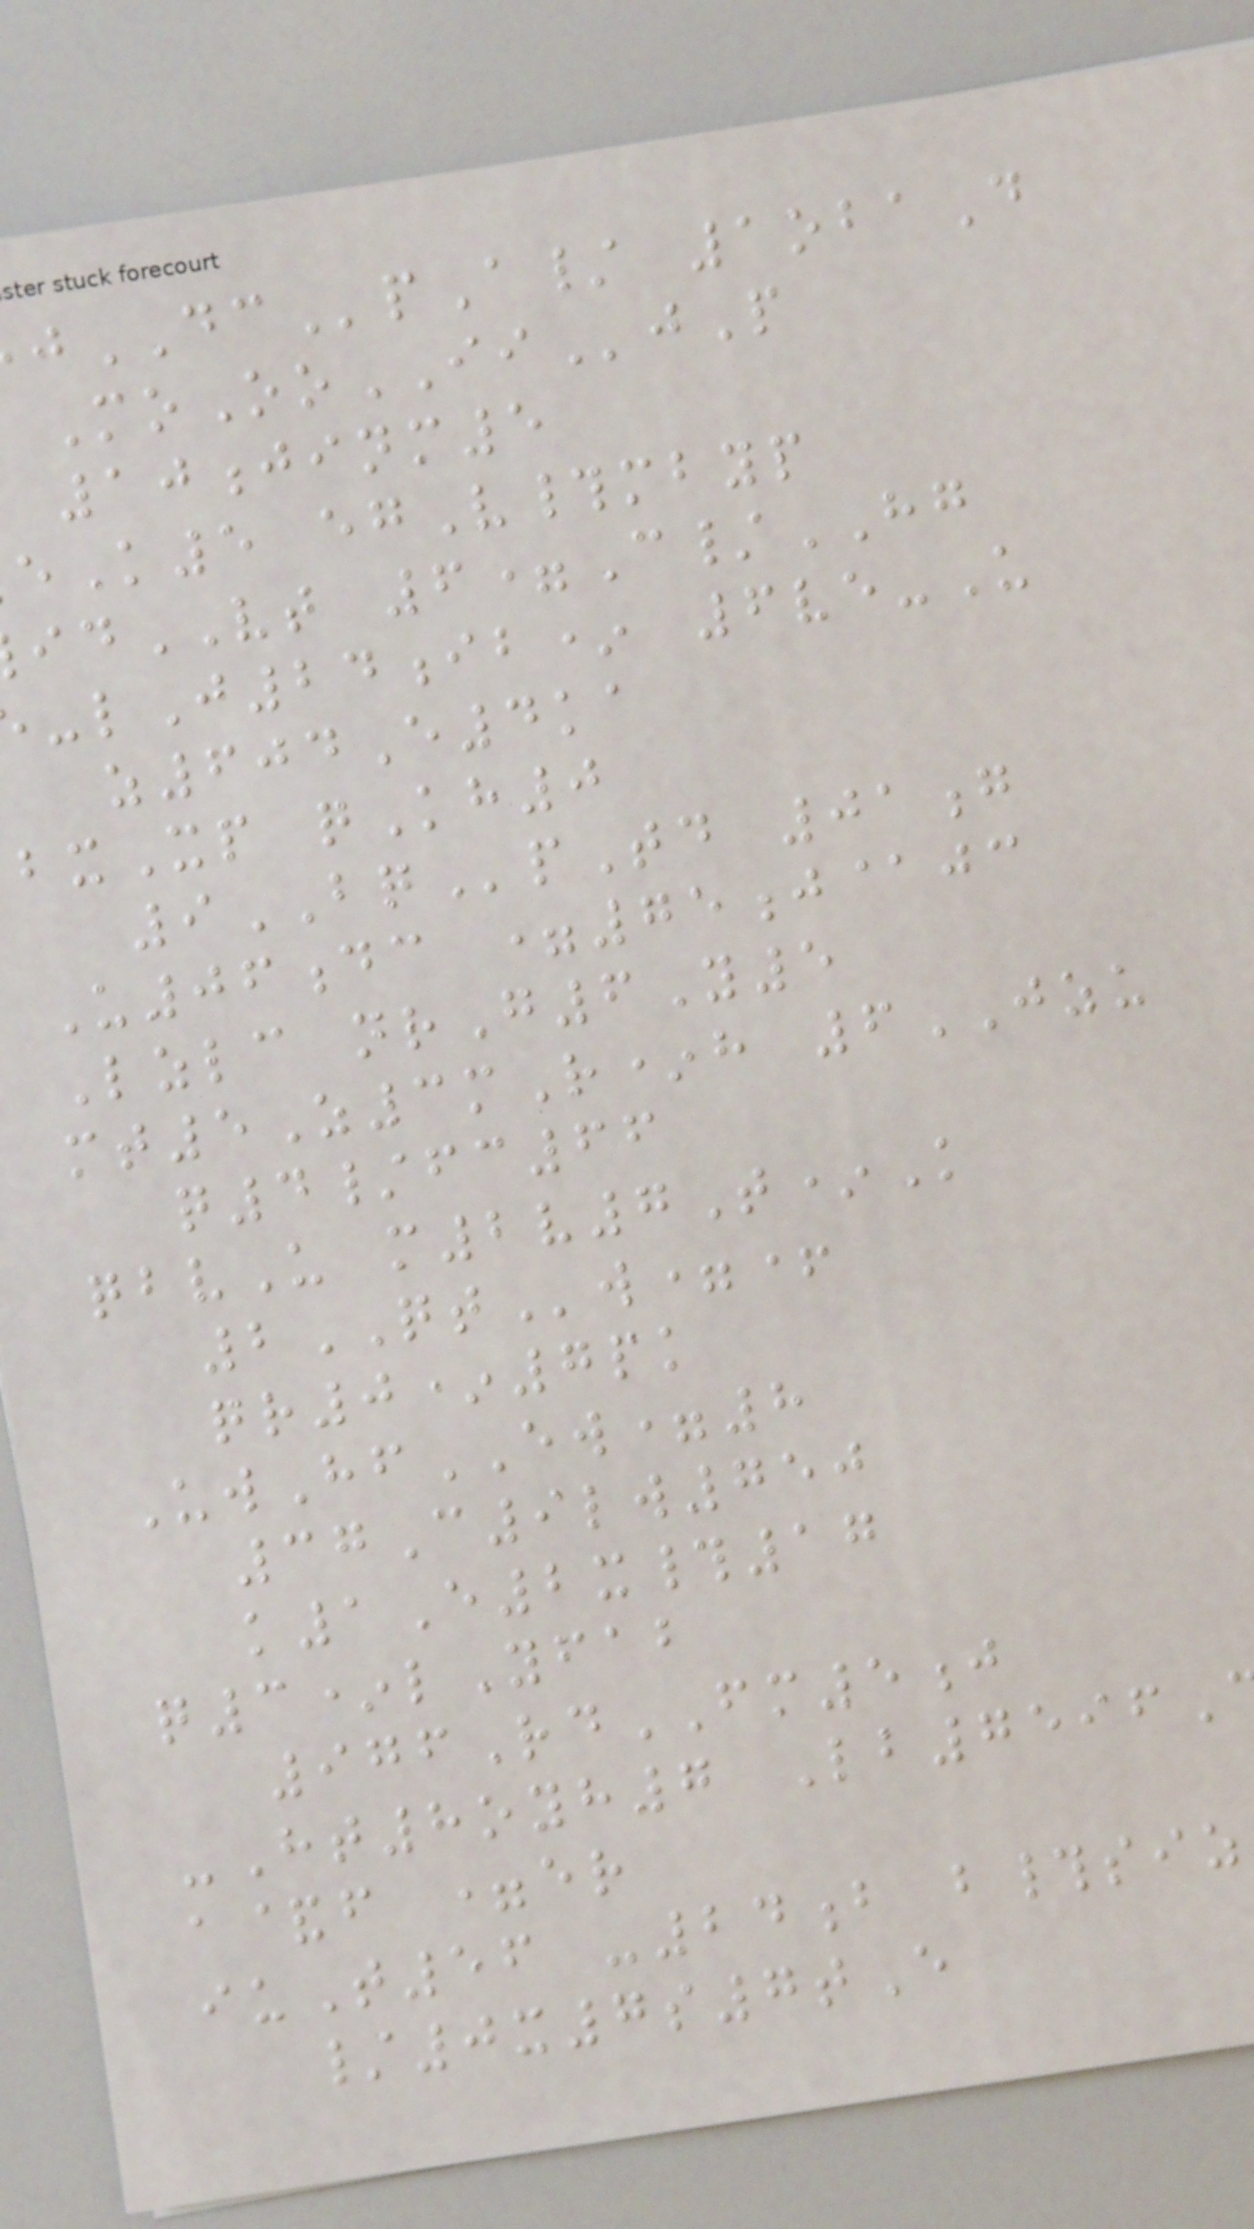jDCpA/ 1obaD
MoOoIIjP
10jinm5
K5 egV#mbyp
VT 6=C/HG
-lJ24ib* 6ve-U
z604E4ka
bxXp qKh0
9BQpTd 01g
U06dc =75j@jc
Lzlc nrG6Y5
mt5Z3mR*h 6JZU
q4/fc66
qbvU m2v7T*K
2QTw=+
qr0*7pk
UwHfEW=8
37C9lw750
k1E2x#17
q3*lYfab
976RdFM5j
-Ht8oyh7 Lb7596
a&f =er
iuT56 -24b b#siz
/0x7s7tE
